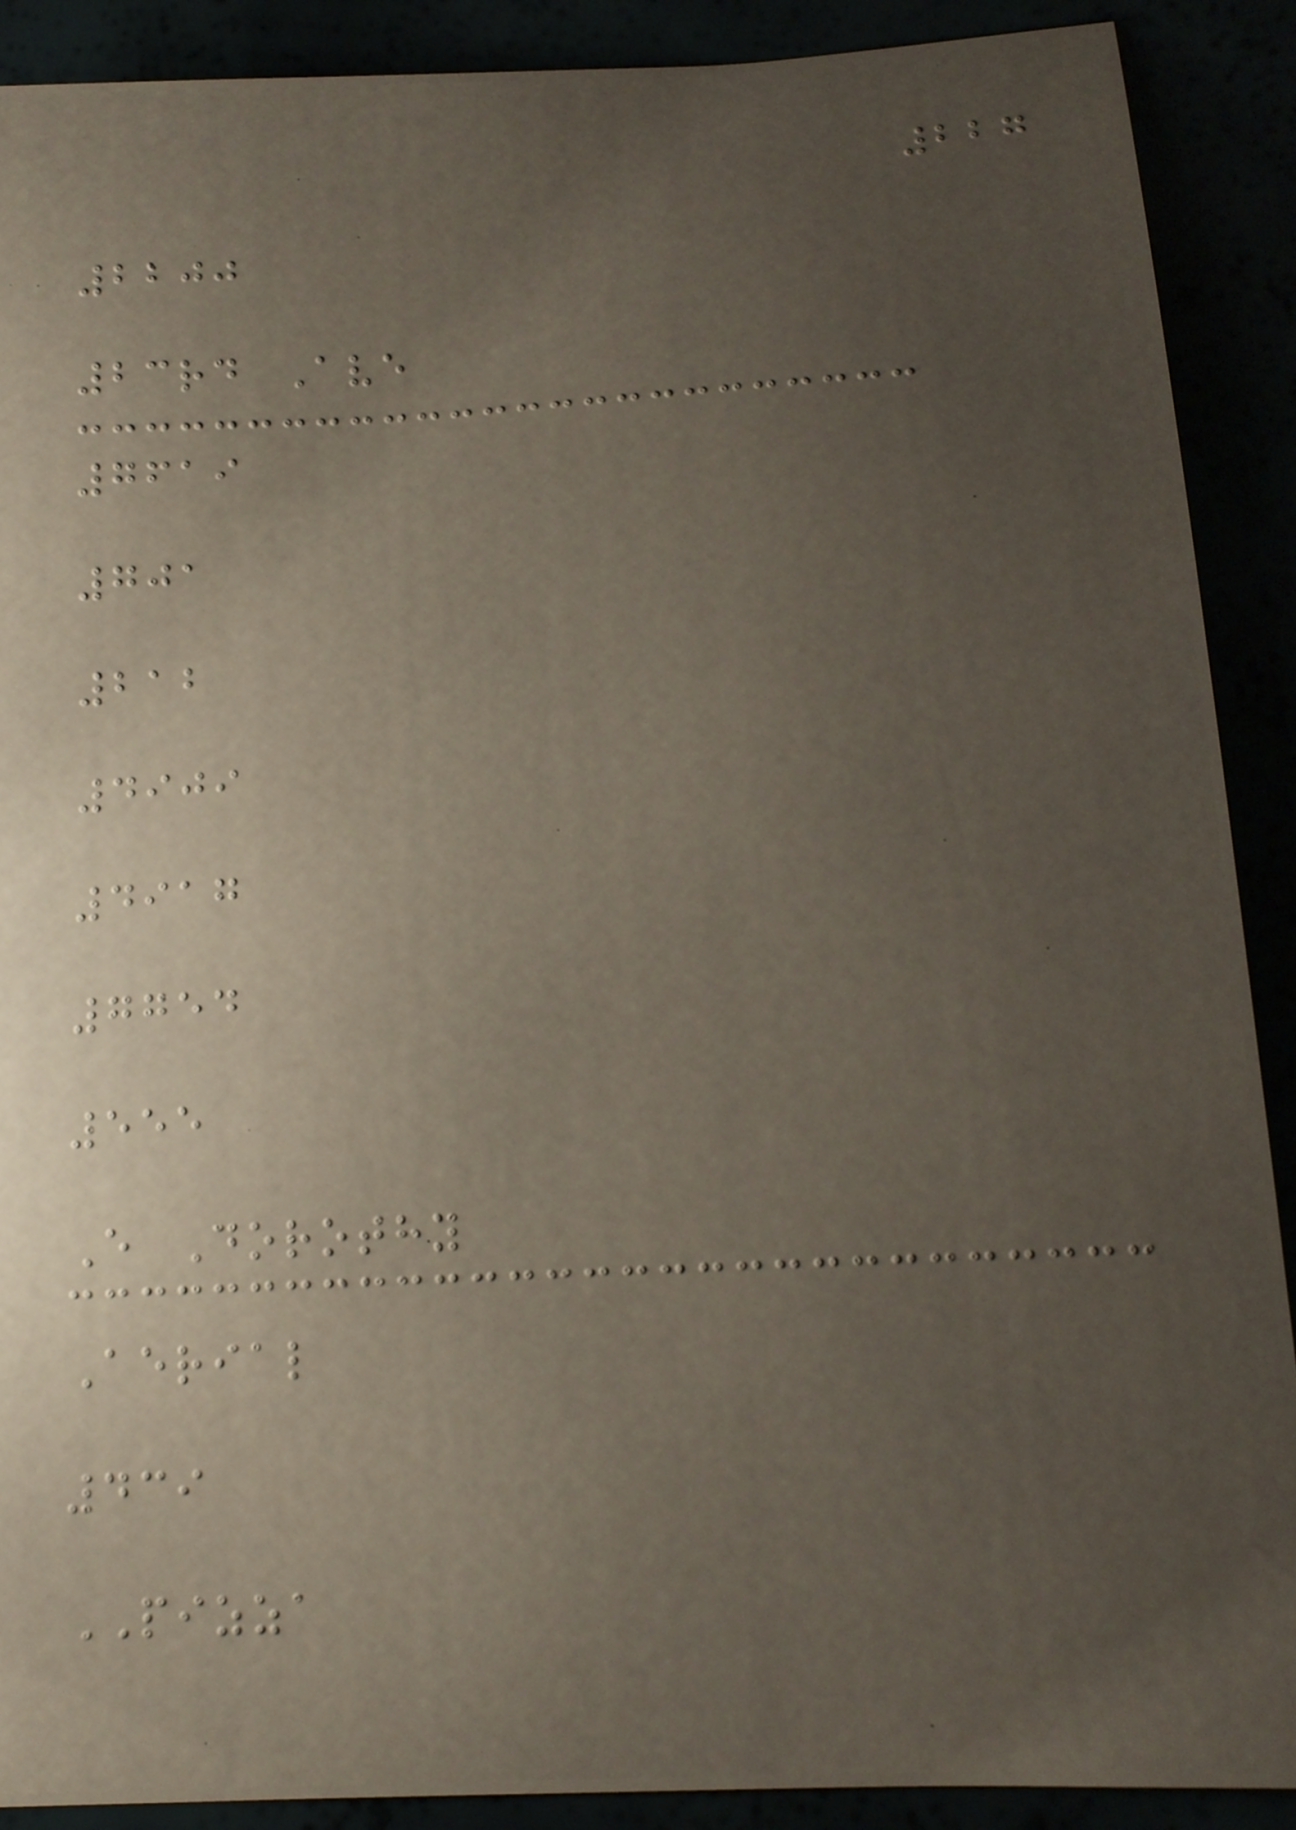227
2200
23rd Ave
7619
701
212
4909
4917
7754
555
E Dorothy
Aerial
439
PIZZA
